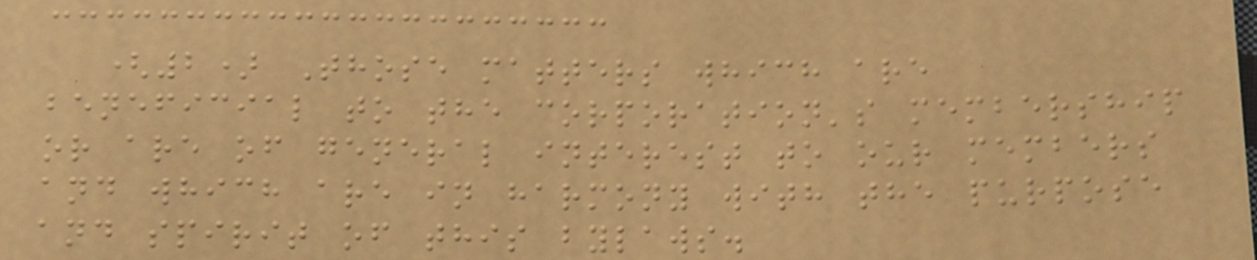(2) Those matters which are
beneficial to the corporation's membership
or are of general interest to our members
and which are in harmony with the purpose
and spirit of this bylaws.
